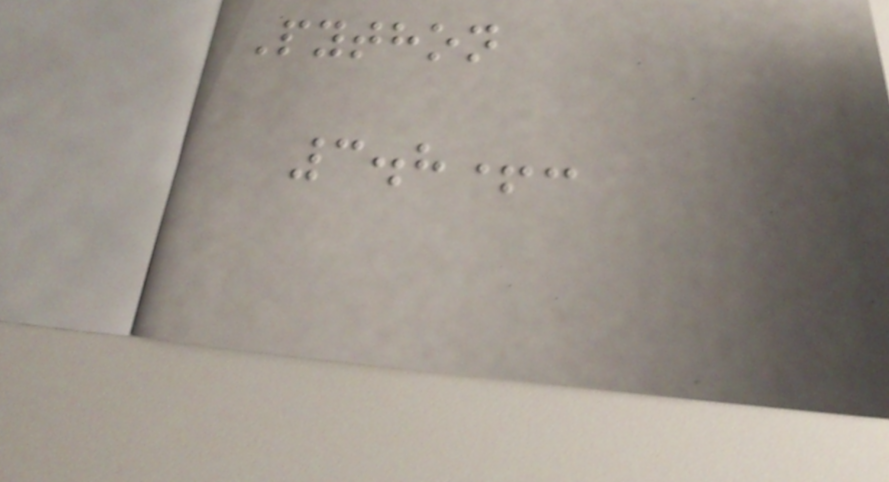Python
3.8+:
